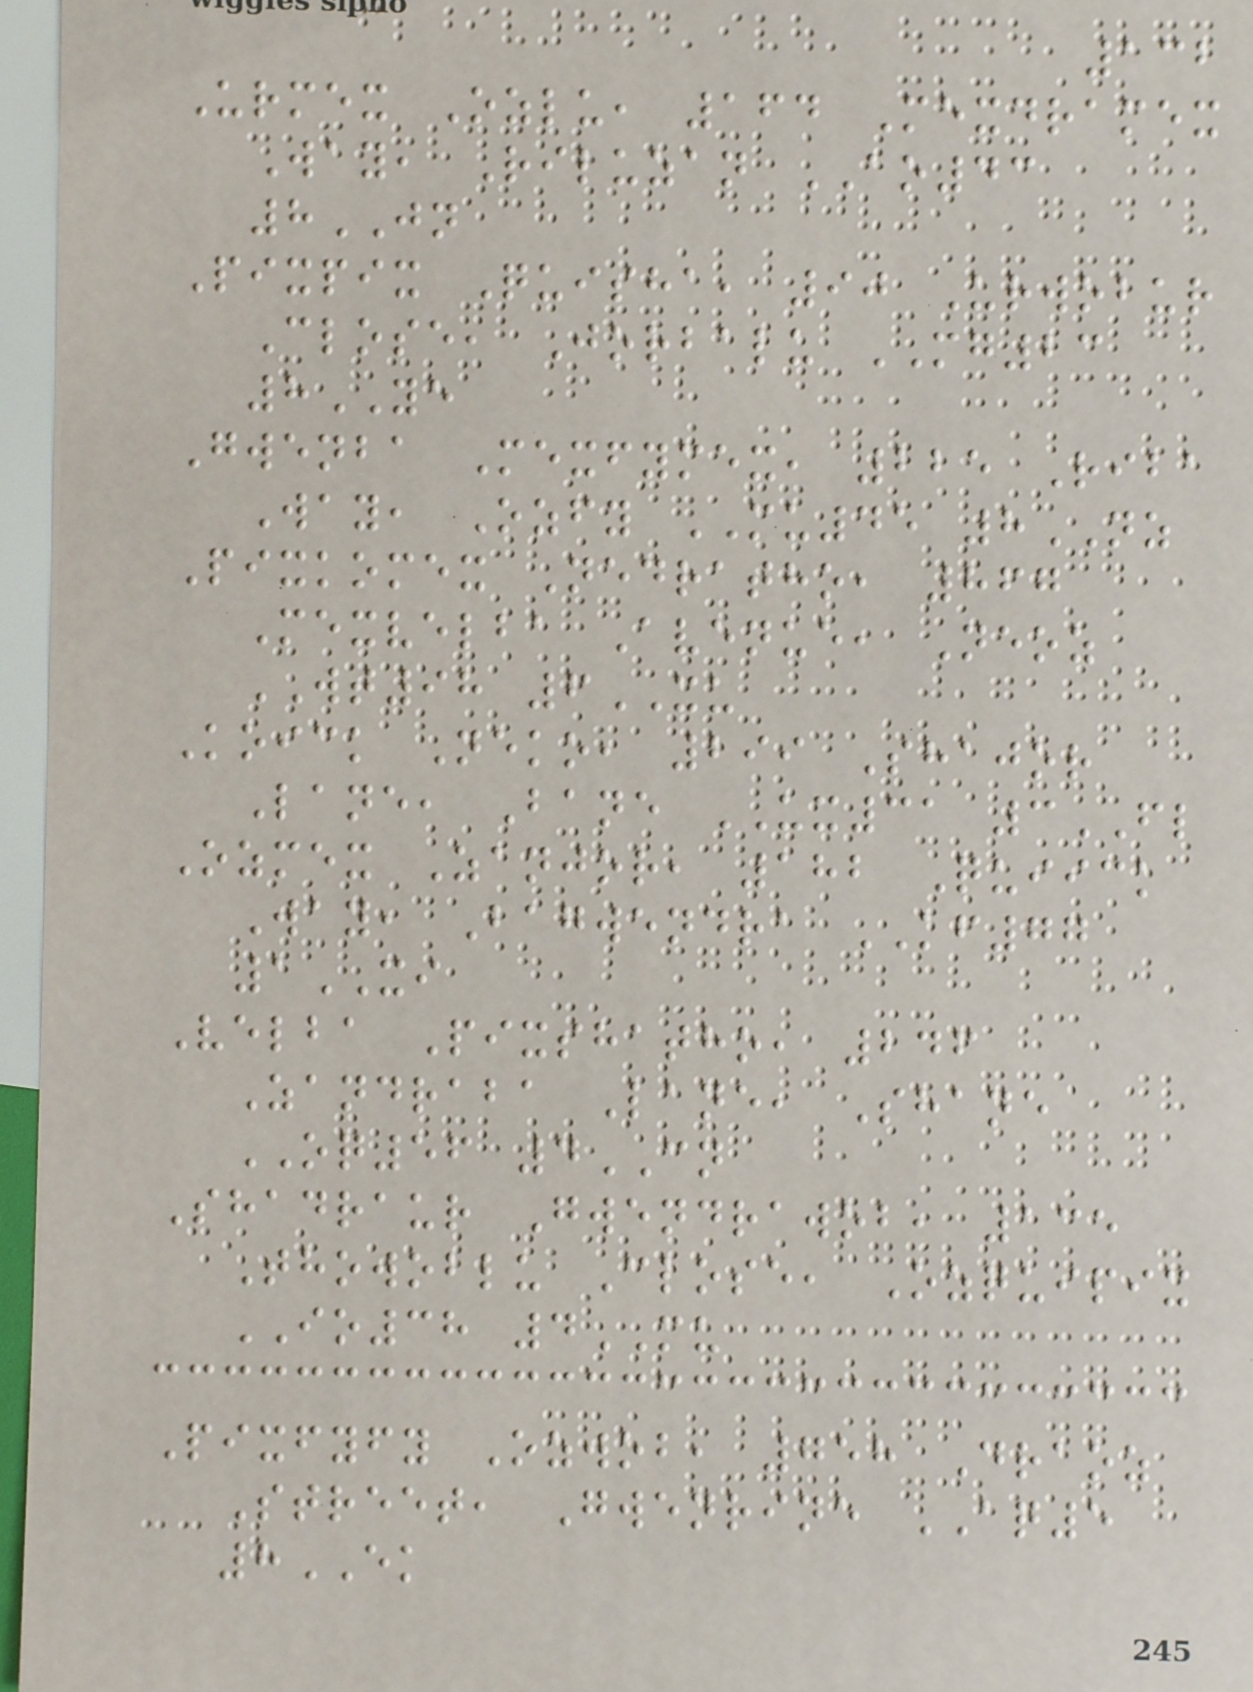132
Urmex Ozlu, 164 Mexdramex
Way, Riluzan AO43
8JN
Pixpix Quisha, 90 Urwobur
Close, Jorbalu MG23
8YE
Gwenba Mexfymex, 225 Riba
Way, Ozfy MU45 8NZ
Pixkomex Nedratho, 867
Mexvelba Avenue, Neoz
WT98 6XU
Koick Neko, 299 Shajor
Lane, Bane UX31 3FL
Ozmex Zanjor, 182 Quiick
Way, Bagwendra KF77
1XI
Velba Pixshatho, 246
Zandraba Lane, Shane
OQ56 4CN
Shadraur Gwendrawob, 135
Thowoblu Close, Ozquipix
IO38 4MU
Pixfyfy Ozwob, 758 Draoz
Street, Gwenrine AQ5
8EK
